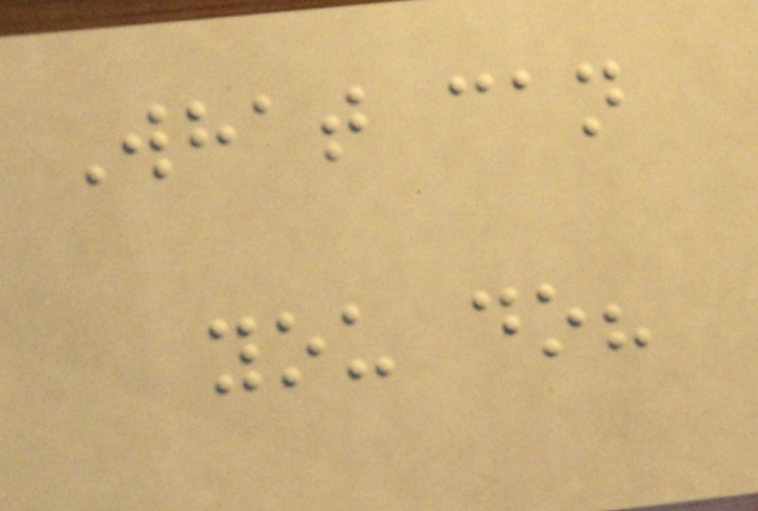What can
you do?
